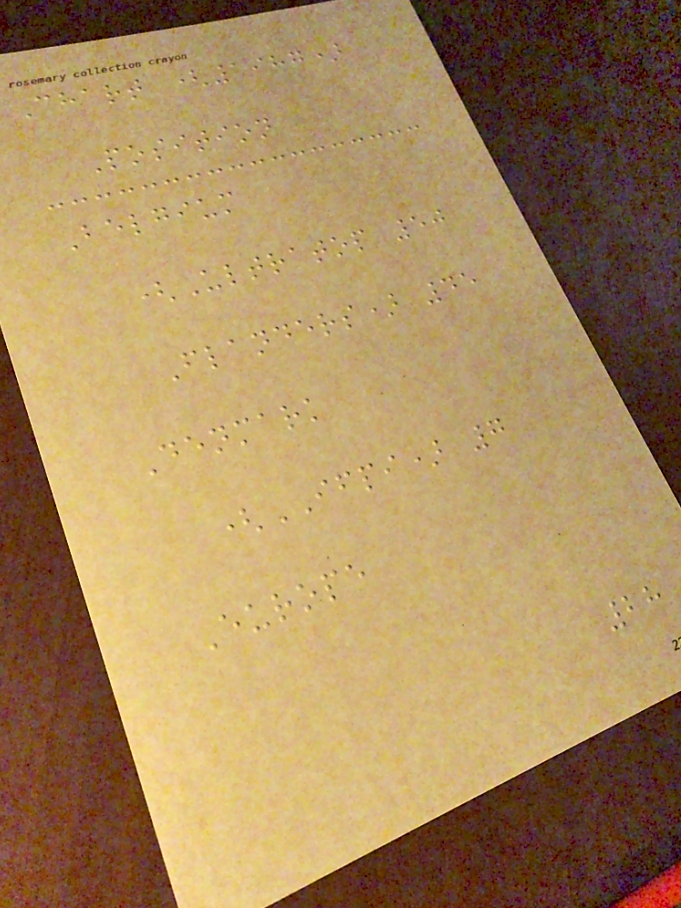Chart (1987)
Position
Belgium
(Ultratop 50
Flanders) 45
Denmark
(IFPI) 7
Europe
28
